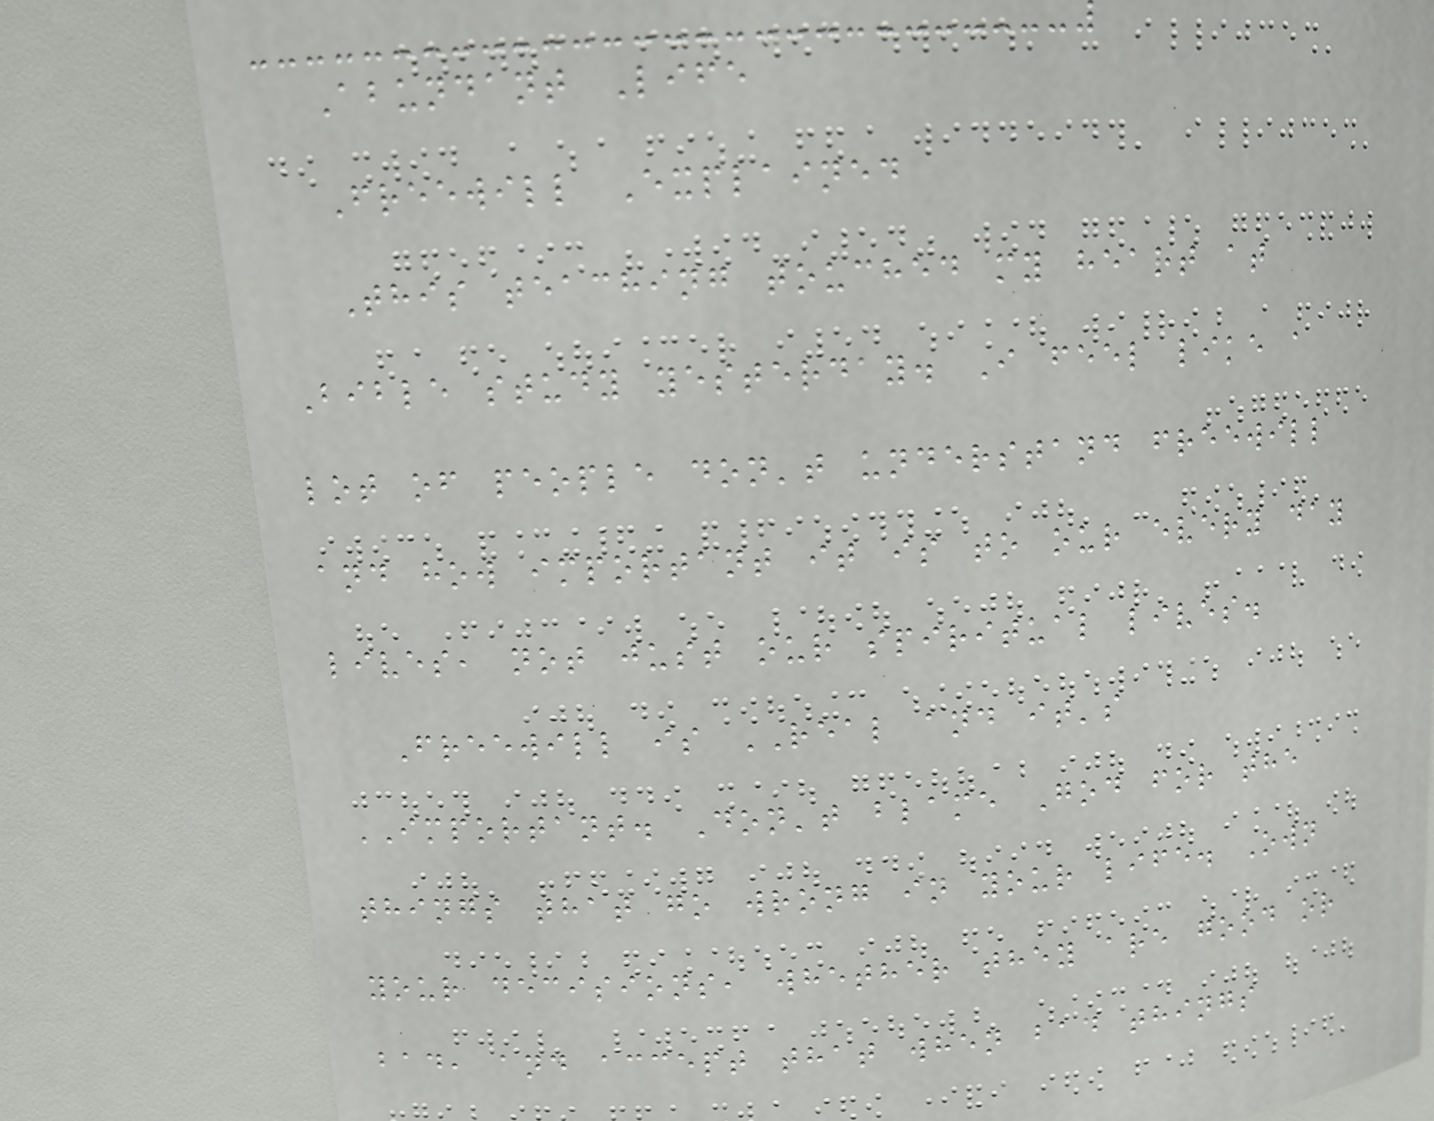Abundant Life
Freewill Explained
This teaching touched my heart at
Bible study yesterday. I feel like a
lot of people don't understand freewill
and how important it is to our every day
lives, not just our spiritual lives.
Freewill is REAL and it's
IMPORTANT. Don't blame God for the
things that go wrong in your life. Own
your decisions, whether they are good or
bad, and accept that when bad things
